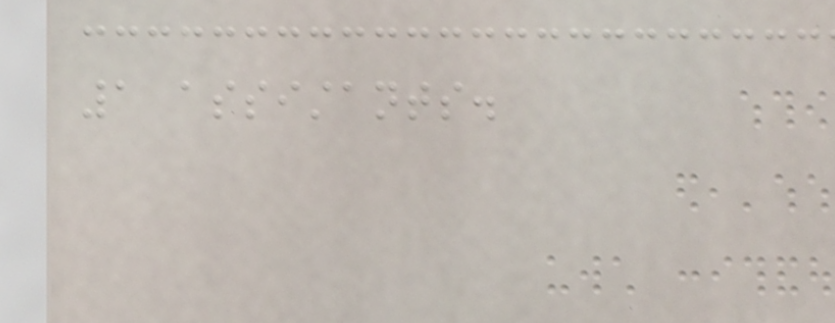1 assistants.
